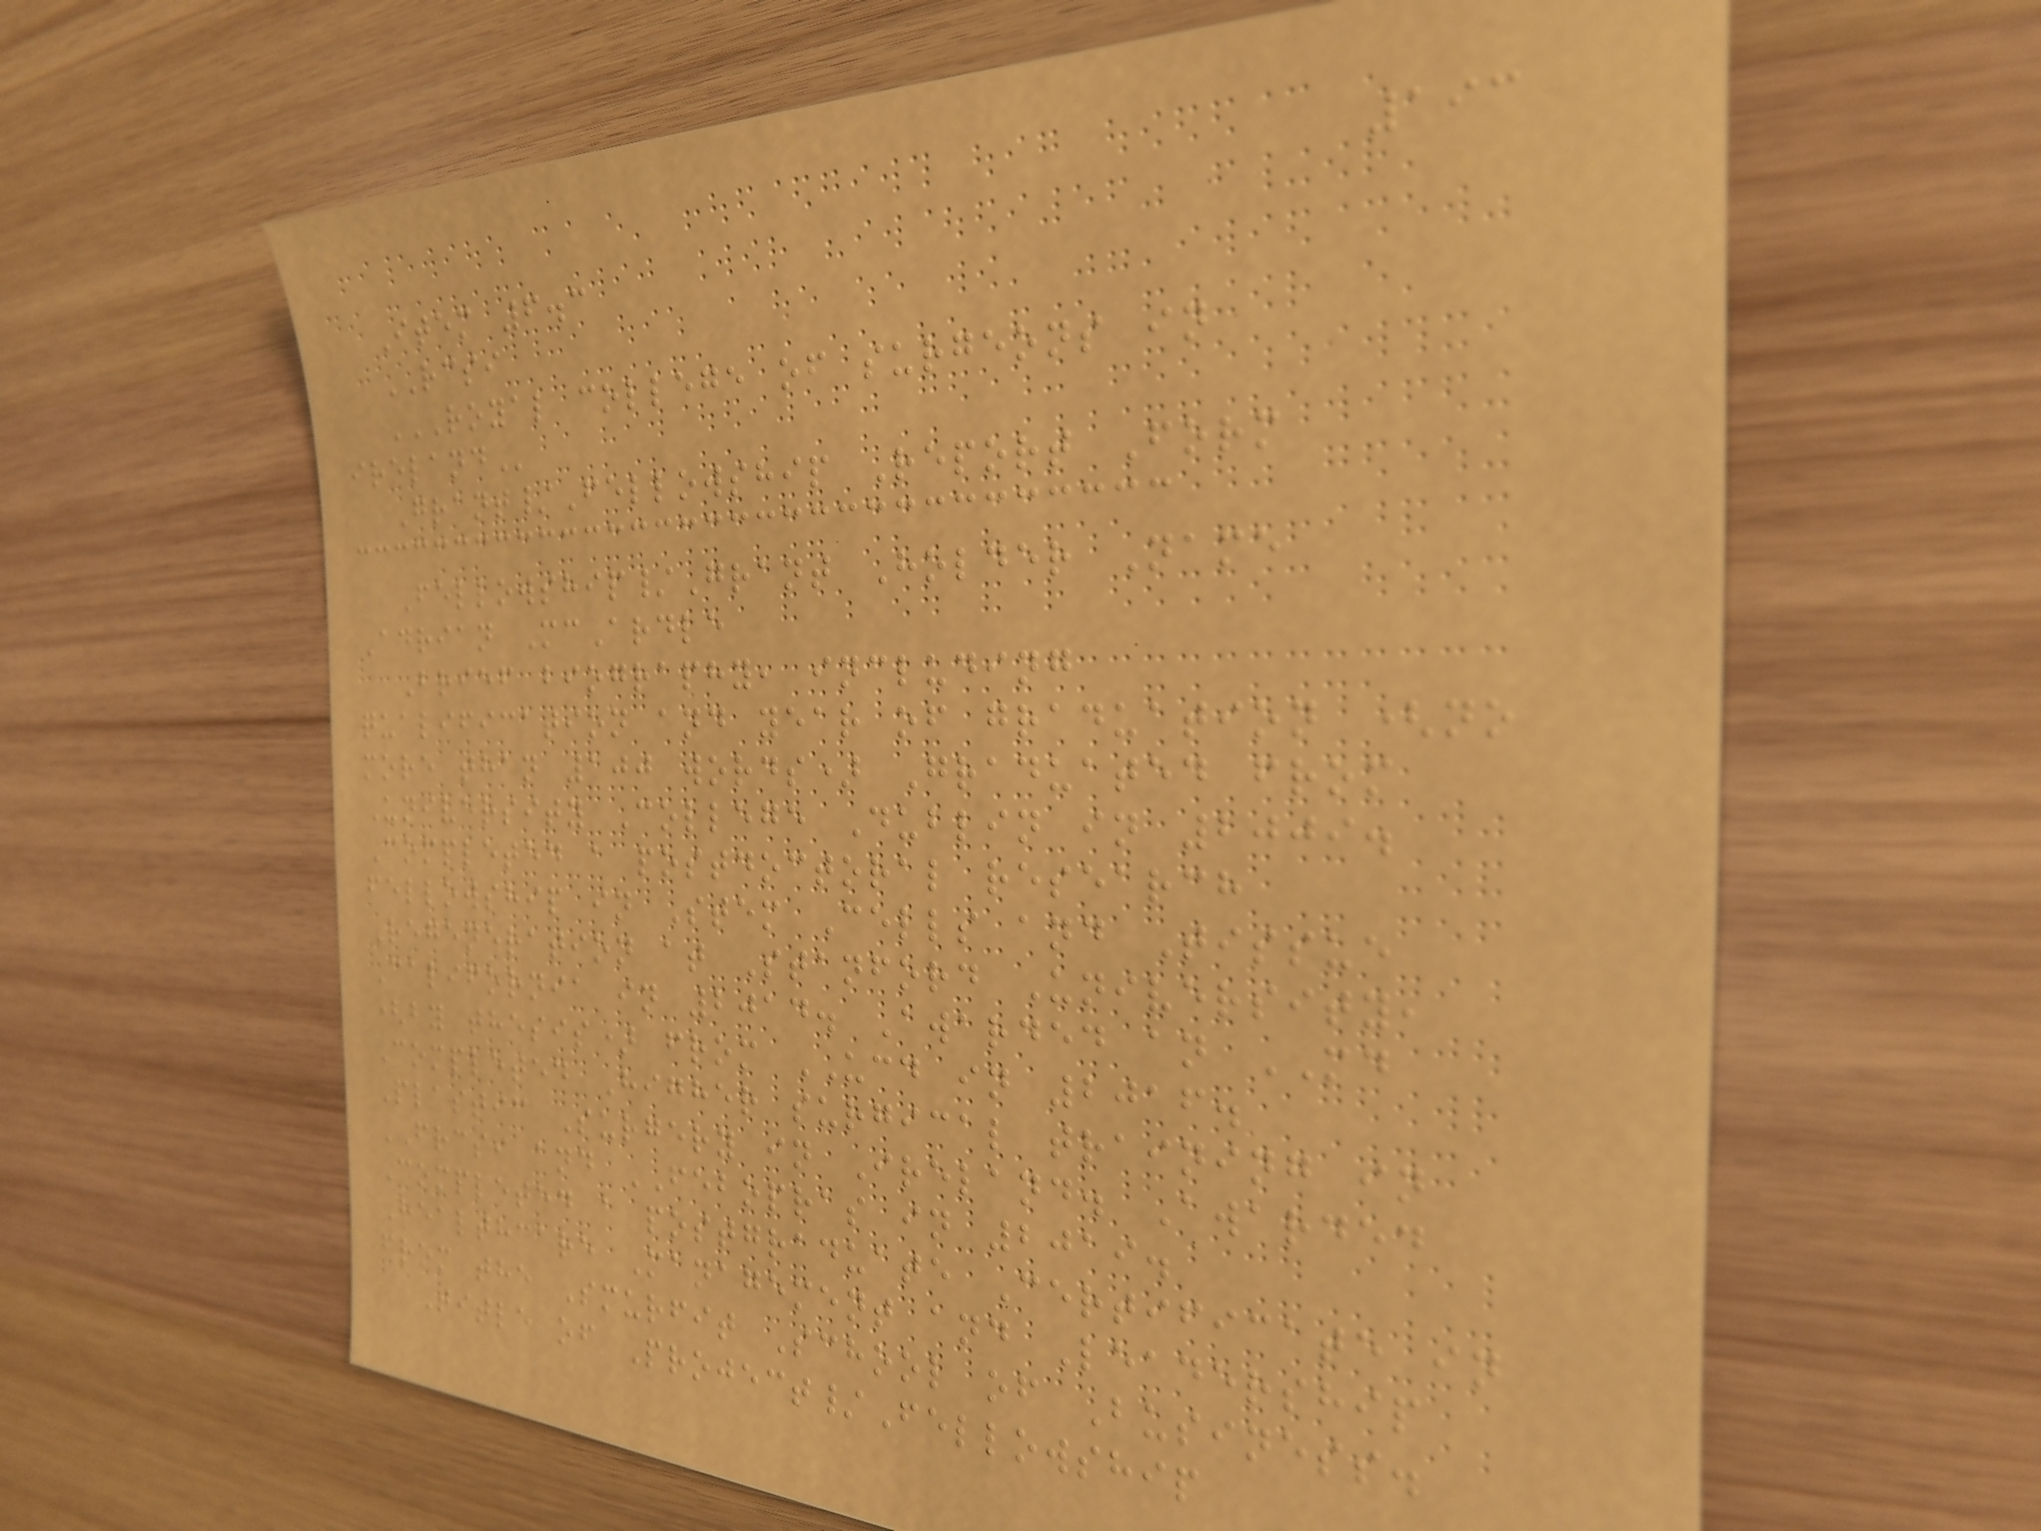193
Item 6.3
RCSI
ROYAL COLLEGE OF SURGEONS IN
IRELAND
Grant/Fellowship Report Form
Fellowship/Grant Holder Name
Adrian McArdle
Brief biography, including
qualification and year of graduation (no
more than 100 words) Graduated from
University College Dublin in 2009.
Completed a postdoctoral research
fellowship in Stem Cells and Tissue
Regeneration at Stanford University,
California in 2014. Awarded an MD
(by thesis) from UCD in 2016.
Completed Higher surgical training in
Plastic Surgery in Ireland. Awarded
FRCSI and FEBOPRAS in 2019.
Completed a postgraduate Certificate in
Healthcare Management and Leadership
from the Smurfit School of Business.
Title of Project/Fellowship
